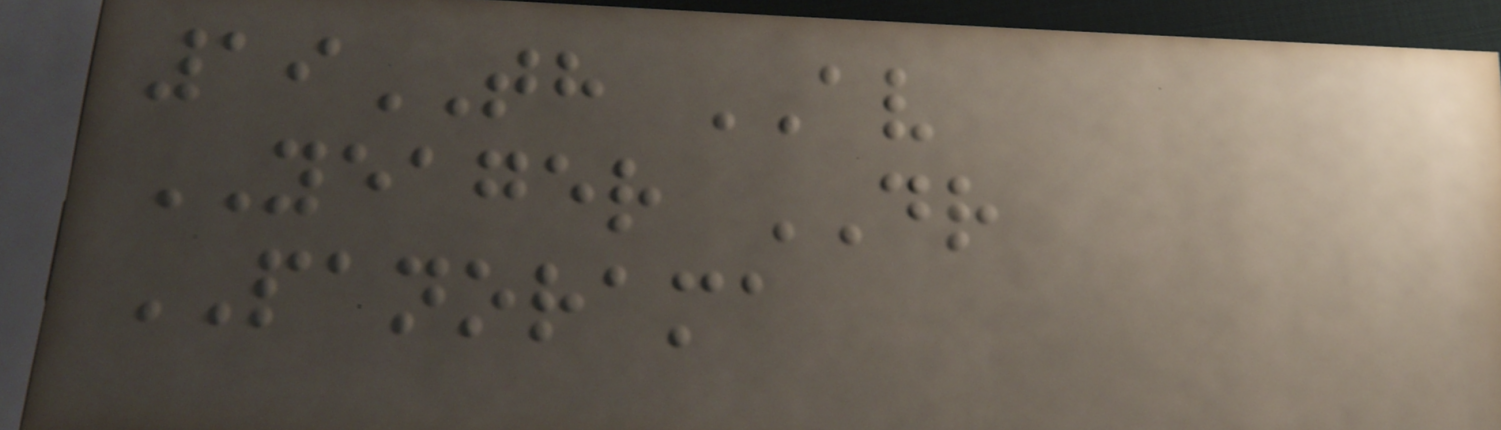19TH AV
YEAGER DR
PANORAMA
